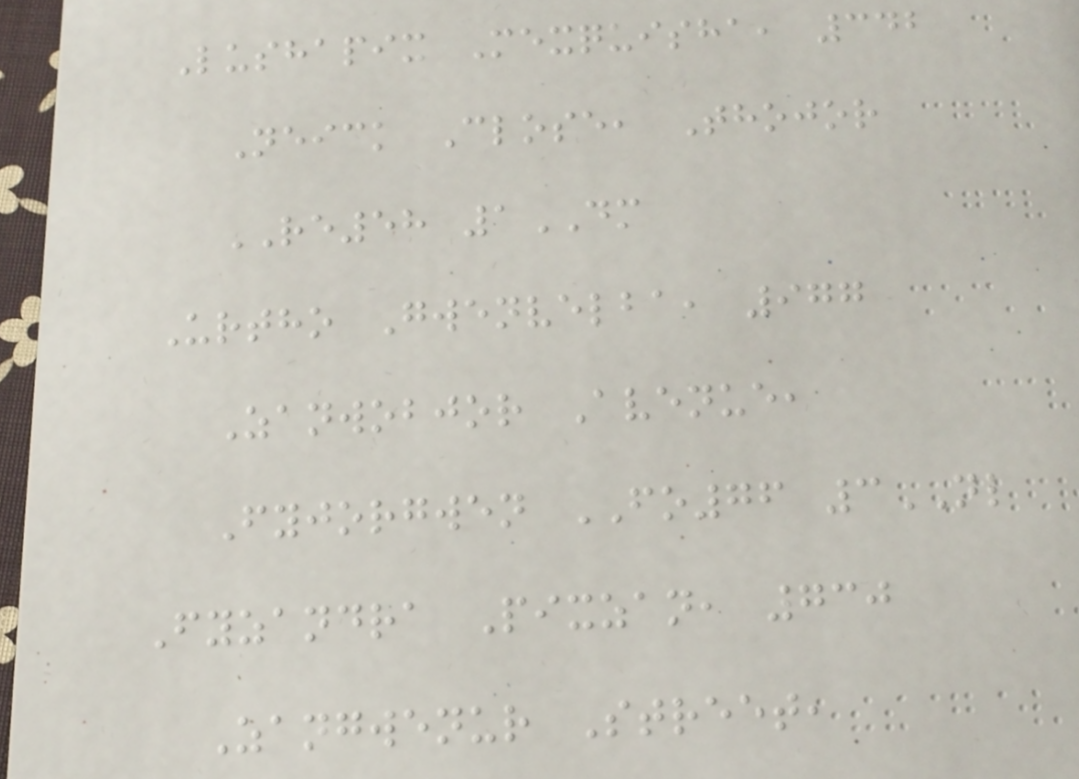Lushapix Mexquisha, 342
Neick Close, Thojor
RE58 1DM
Urtho Gwenvelba, 977
Zanwobjor Avenue,
Fyjorgwen FO76 3NL
Fyzandra Pixzan, 730
Zangwenur Street,
